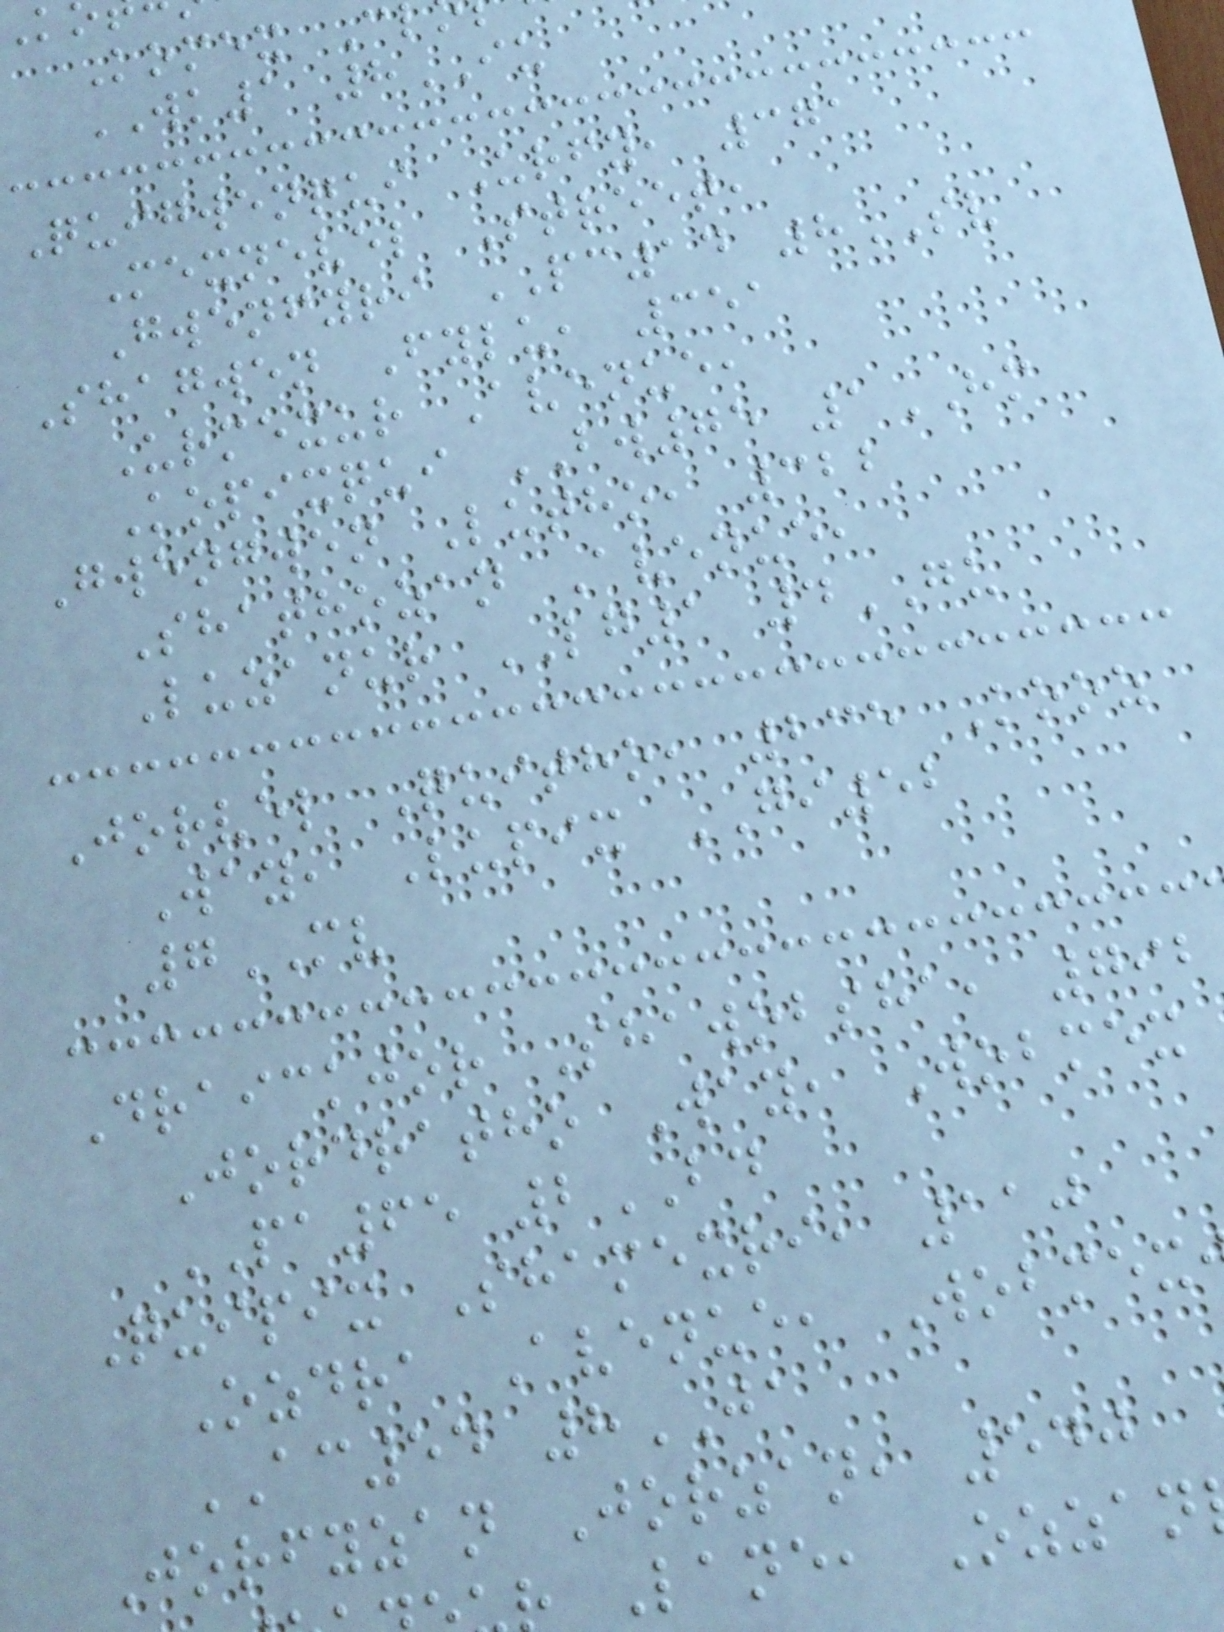Komex C
WK1 8IU
Quigwenqui Urfy, 371
Mexnevel Street,
Gwenfyri PC14 8SV
Shagwen Fylu, 351
Urmexur Avenue,
Kopixqui BW75 1HM
Gwengwen Lutho, 322
Shathozan Avenue,
Luzanur LG1 4GU
Jorvel Quitho, 235 Kooz
Way, Lupix GI52
7MV
Draickjor Shawobsha, 792
Jordratho Way, Wobmex
PA65 2BD
Quipix Shamexri, 110
Ozdra Avenue, Wobmex
AC54 8JA
Jorfyzan Jorzan, 540
Lane, Ozzan
